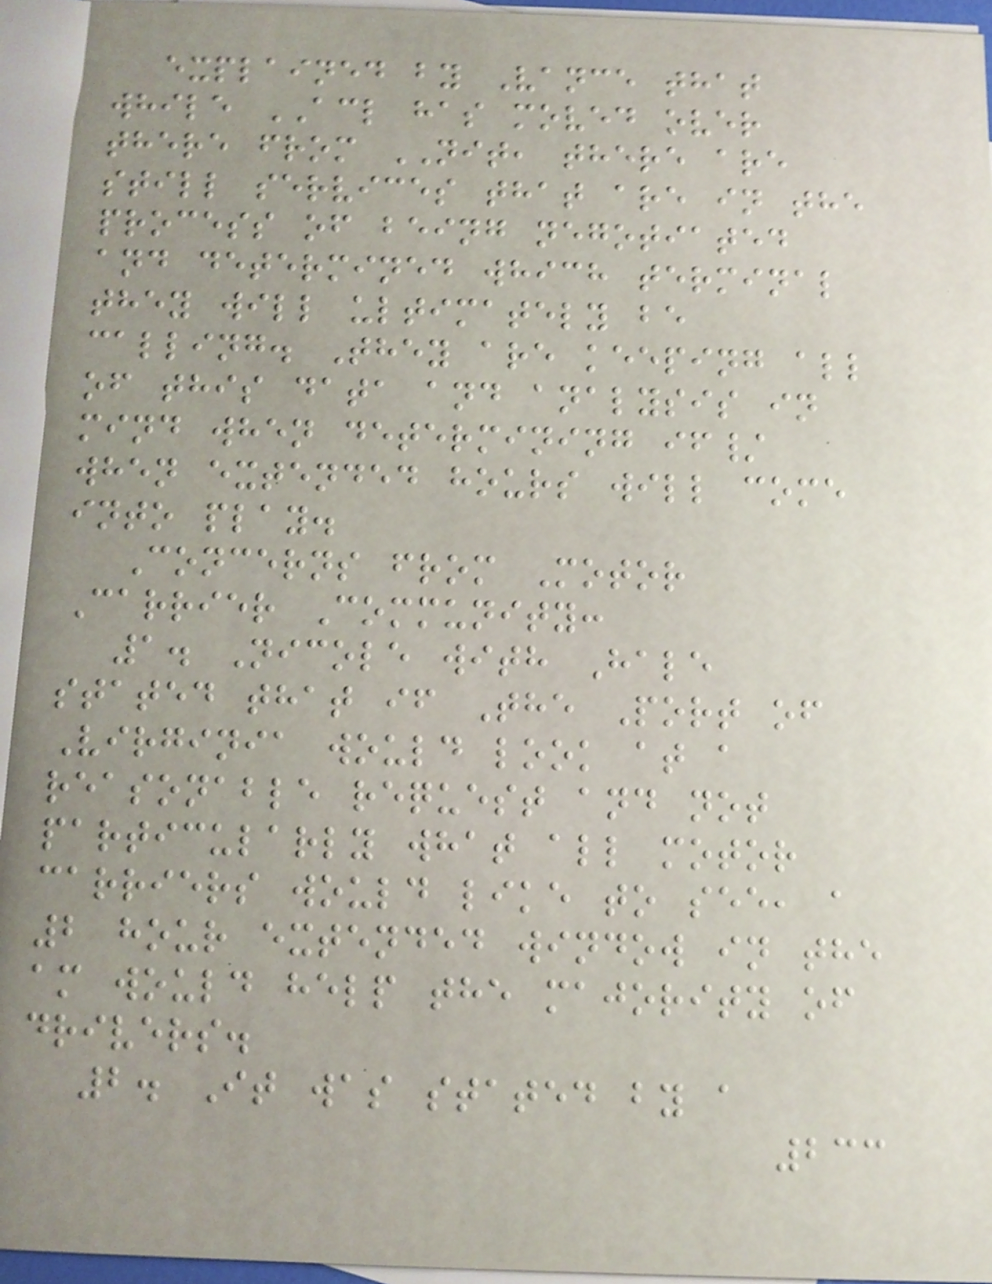explained by Vance that
while ACL has moved over
there from NIT, there are
still services that are in the
process of being negotiated
and determined which terminal
they will ultimately be
calling. They are keeping all
of this data and analysis in
mind when determining if/
when extended hours will come
into play.
Concerns from Motor
Carrier Community:
1. Nicole with Hale
stated that if The Port of
Virginia would look at a
reasonable request and not
particularly what all motor
carriers would like to see, a
2 hour extended window in the
am would help the majority of
drivers.
2. It was stated by a
233
